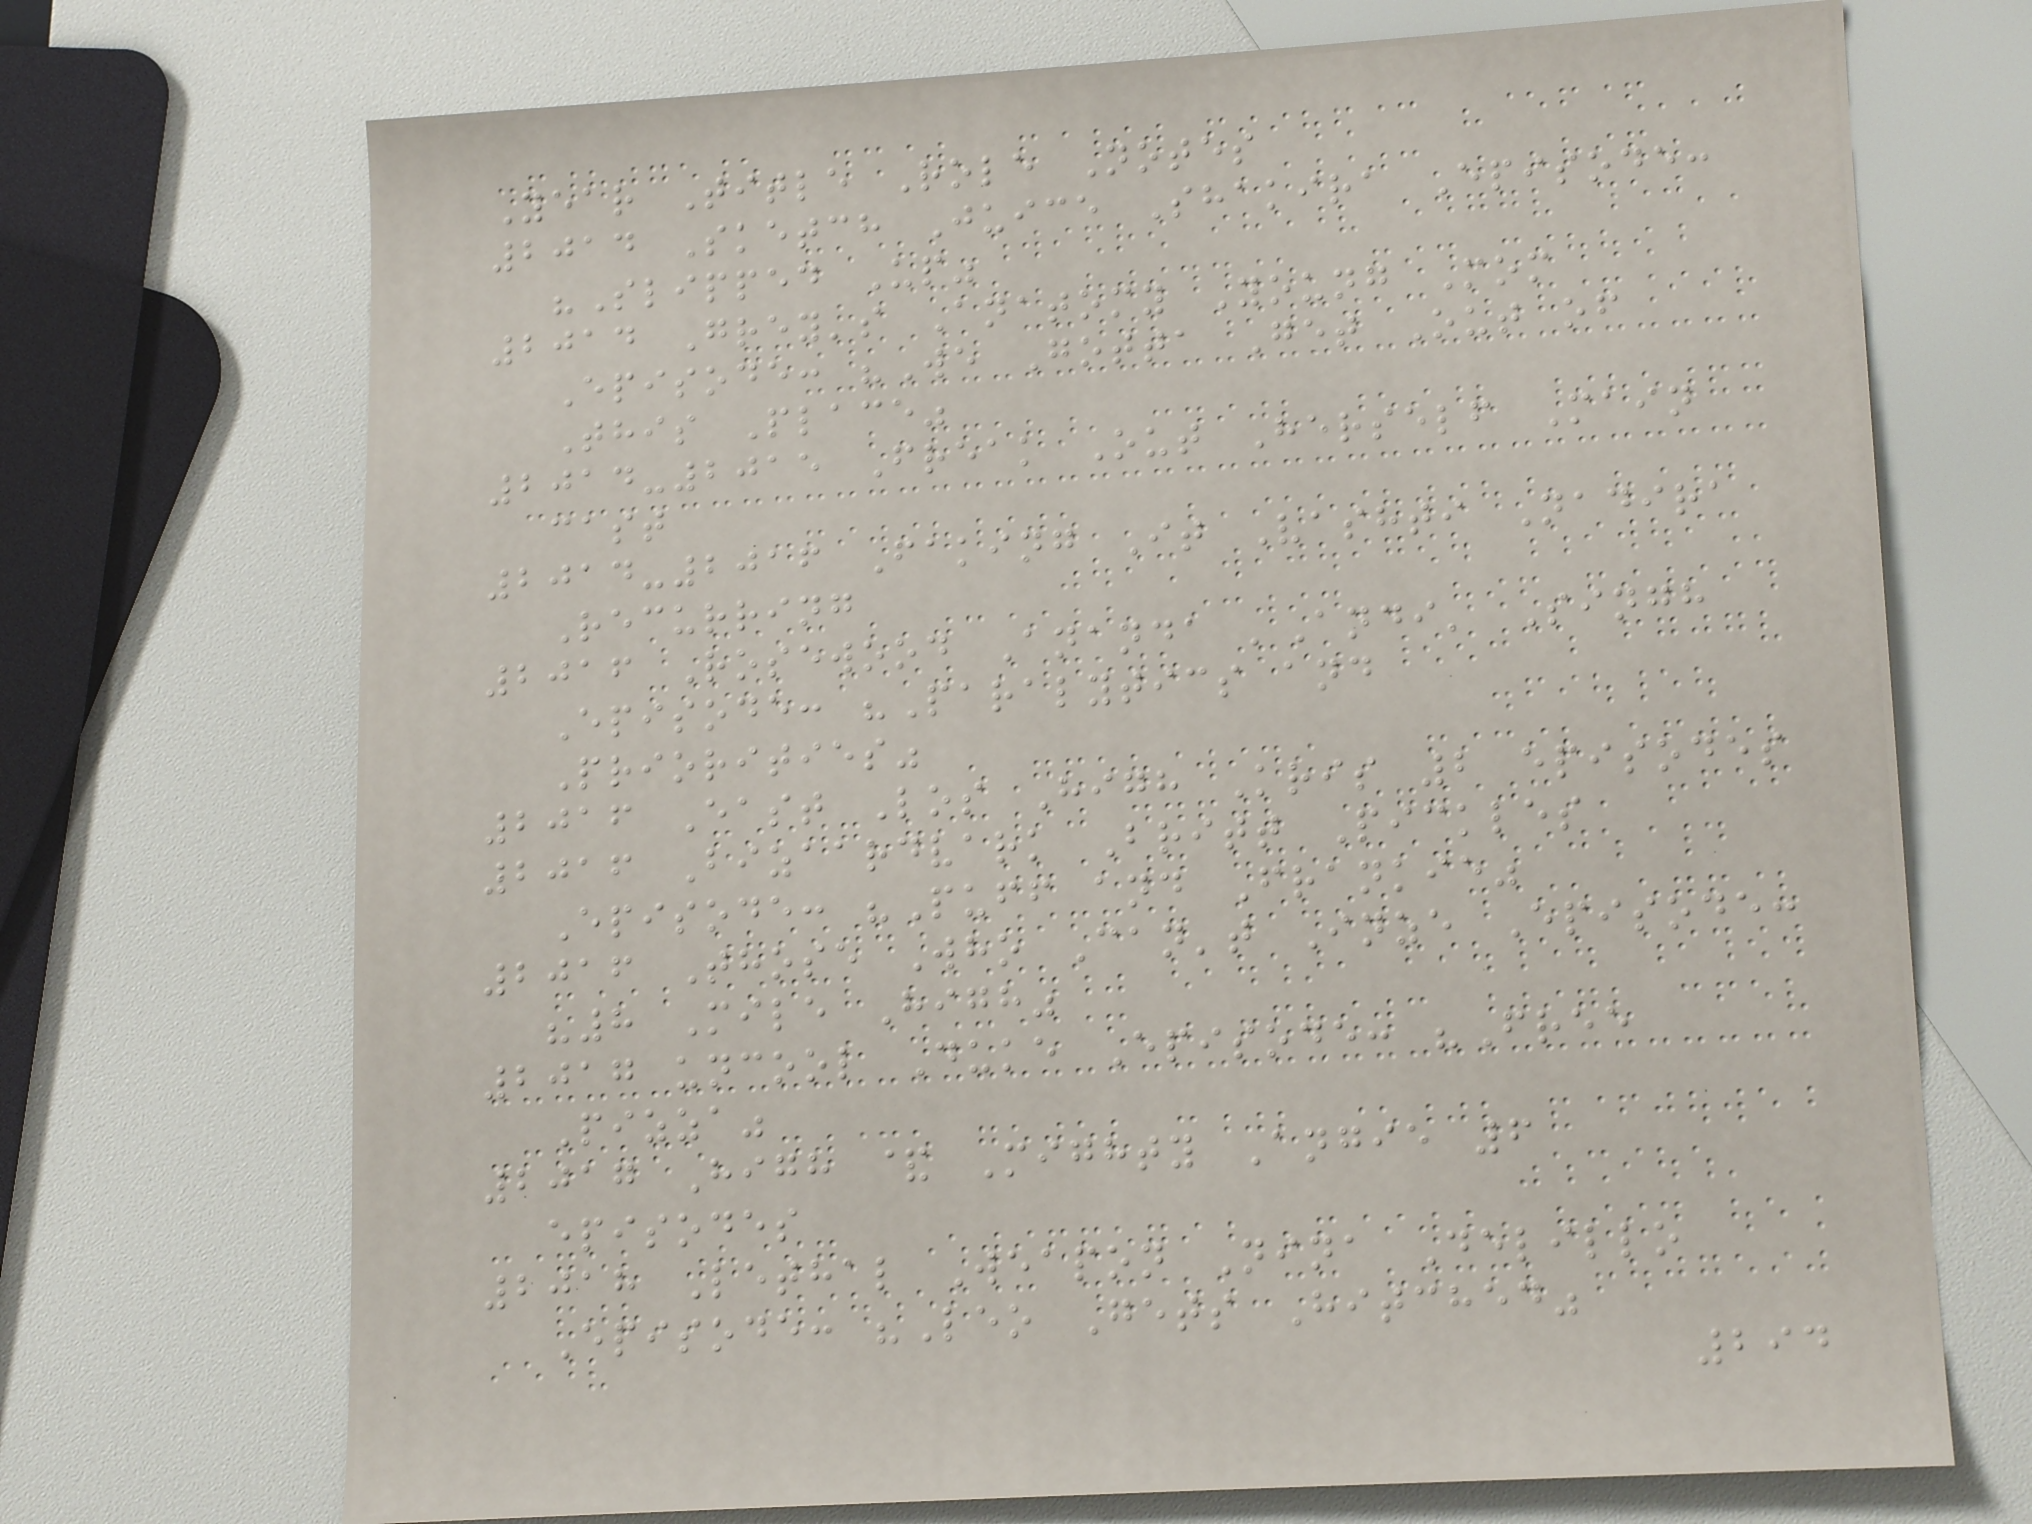Year Title Role Notes
2014 Sketch Juice Shakira Episode:
"Slipped Up"
2014 Grey's Anatomy Young Mom
Episode: "We Gotta Get Out of
This Place"
2014-2015 Freak Out Herself Main
cast
2014-2016 Faking It Vashti Nadira
Recurring
2016 Rosewood Ananda 'Andi' Singh
Episode: "Paralytics and
Priorities"
2016 East Los High Kris 2 episodes
2016 Bizaardvark Britt Pickles
Episode: "Puff and Frankie"
2016 Those Who Can't Inze Episode:
"8 Mile High"
2017 uncool Duke Episode: "Free
Pizza"
2017 High & Mighty Angie 6
episodes
2018 Lethal Weapon Nina Delillo
Episode: "Leo Gets Hitched"
294
